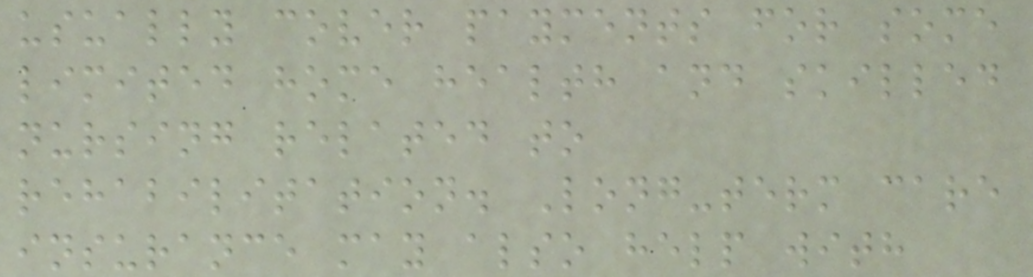usually cover payments for some
limited home health and skilled
nursing related to
rehabilitation. Long-term care
insurance may also help with
